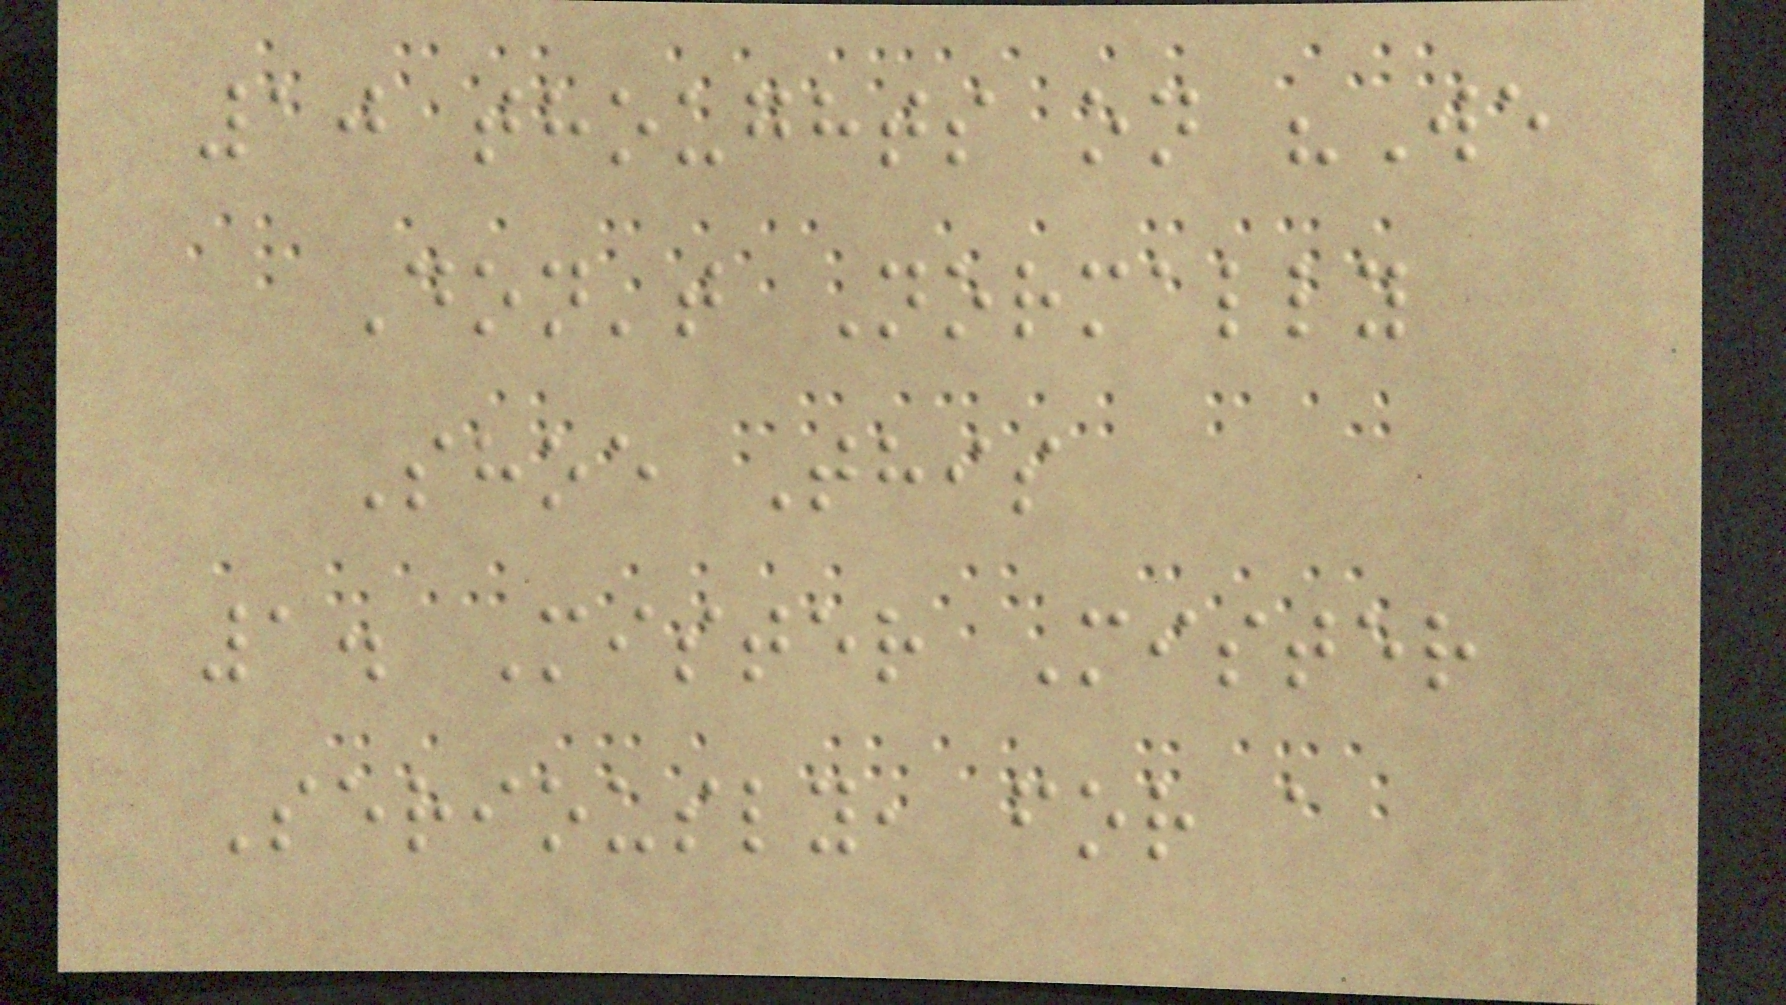10 thoughts on "We
Don't Normally
Shoe This
1. Mister Mister
Seriously, for a
